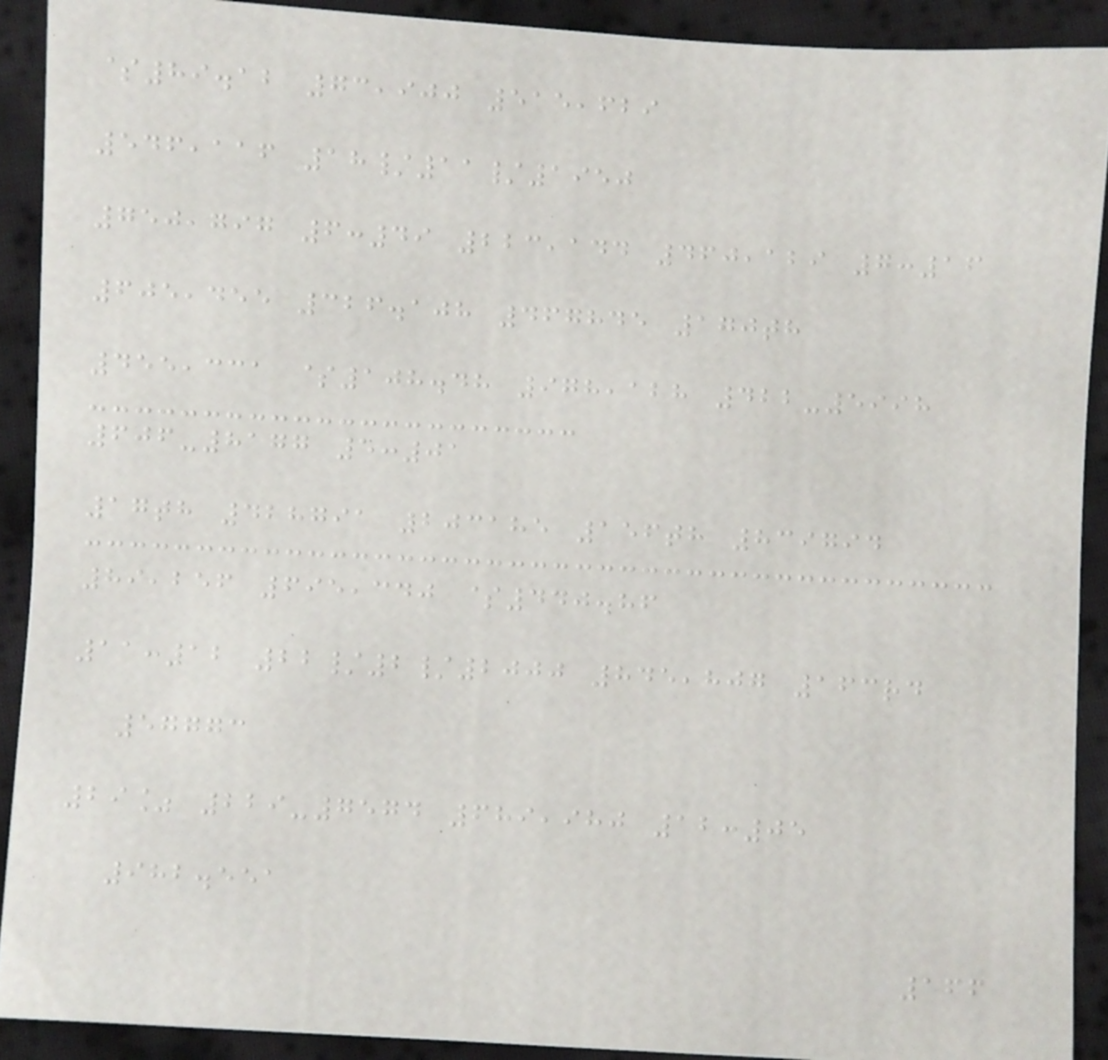$89.12 73,900 515,629
546,116 18/11/1950
750,797 6:49 223,144 460,129 7:16
605,455 326.108 467845 170th
455,331 $108.48 978,128 422-5998
606-8177 5:01
17th 428791 203185 156th 839794
89,256 695,340 $440.86
11:12 22/2/2000 845,807 163rd
57773
29% 229-7574 689,980 12:05
982.551
166
